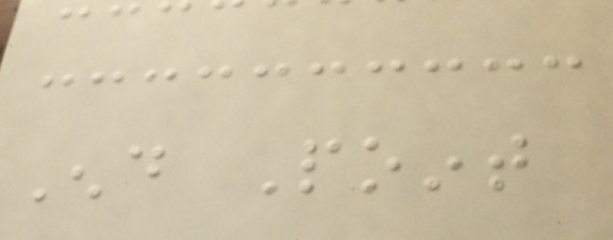End Point
